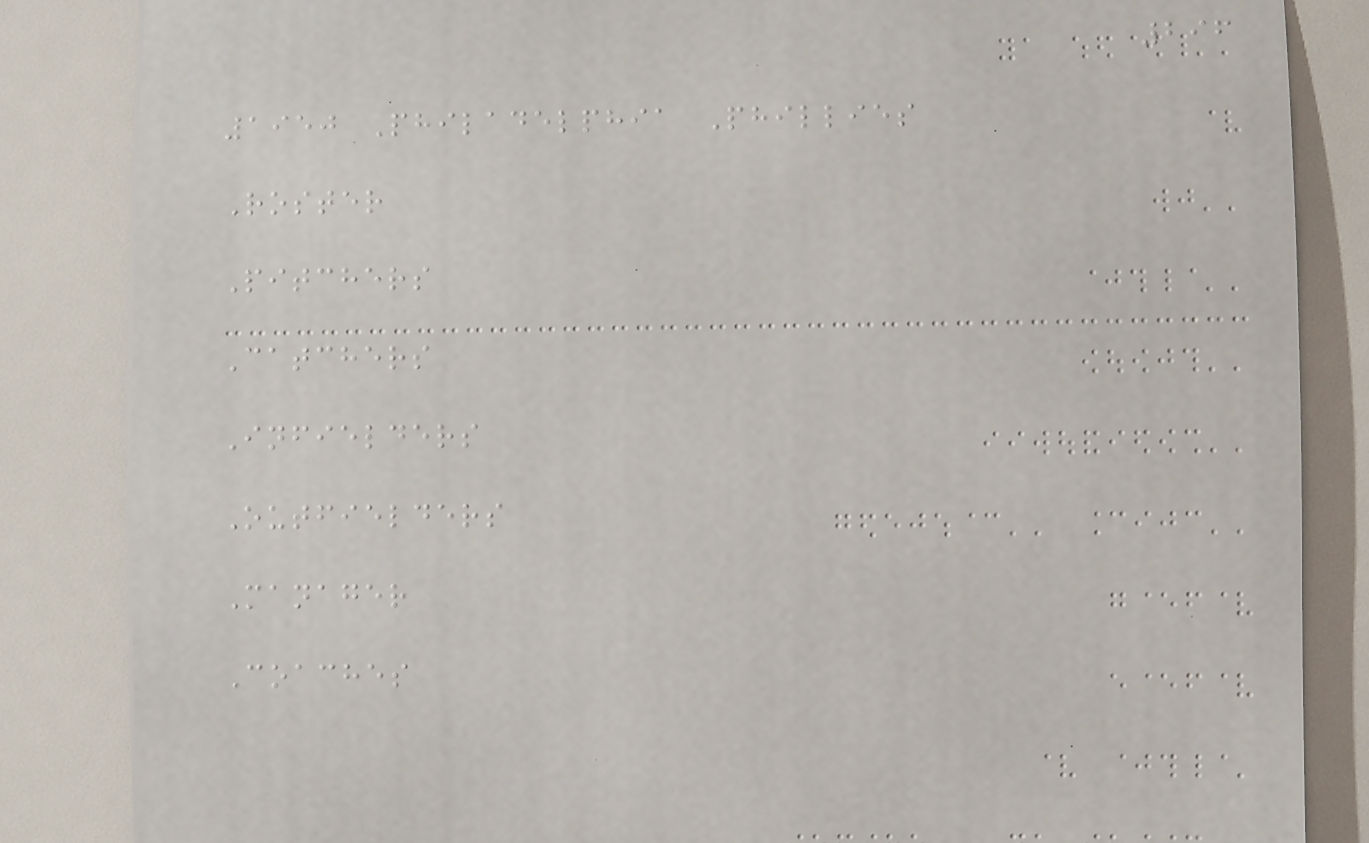296
1950 Philadelphia Phillies
Roster
Pitchers
Catchers
Infielders
Outfielders
Manager
Coaches
